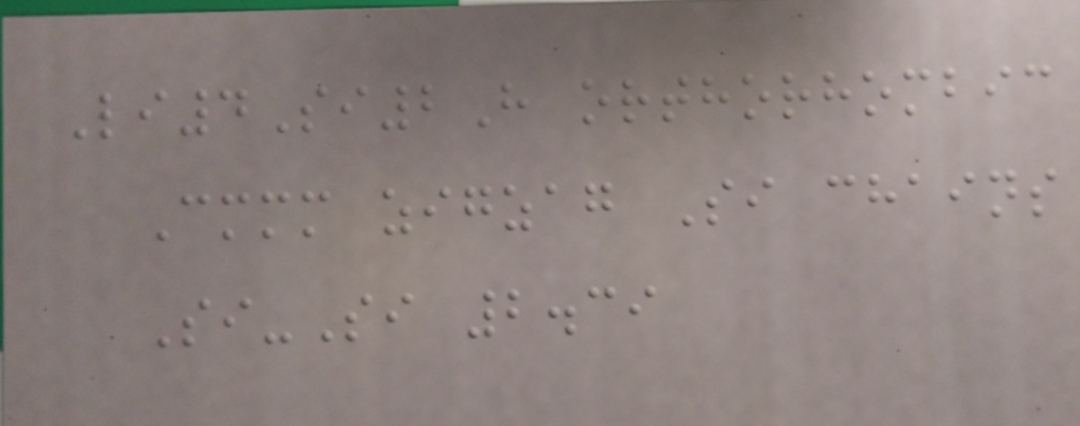Li4Si2H orthorhombic
Cmmm zigzag Si chains
Si-Si 2.39
